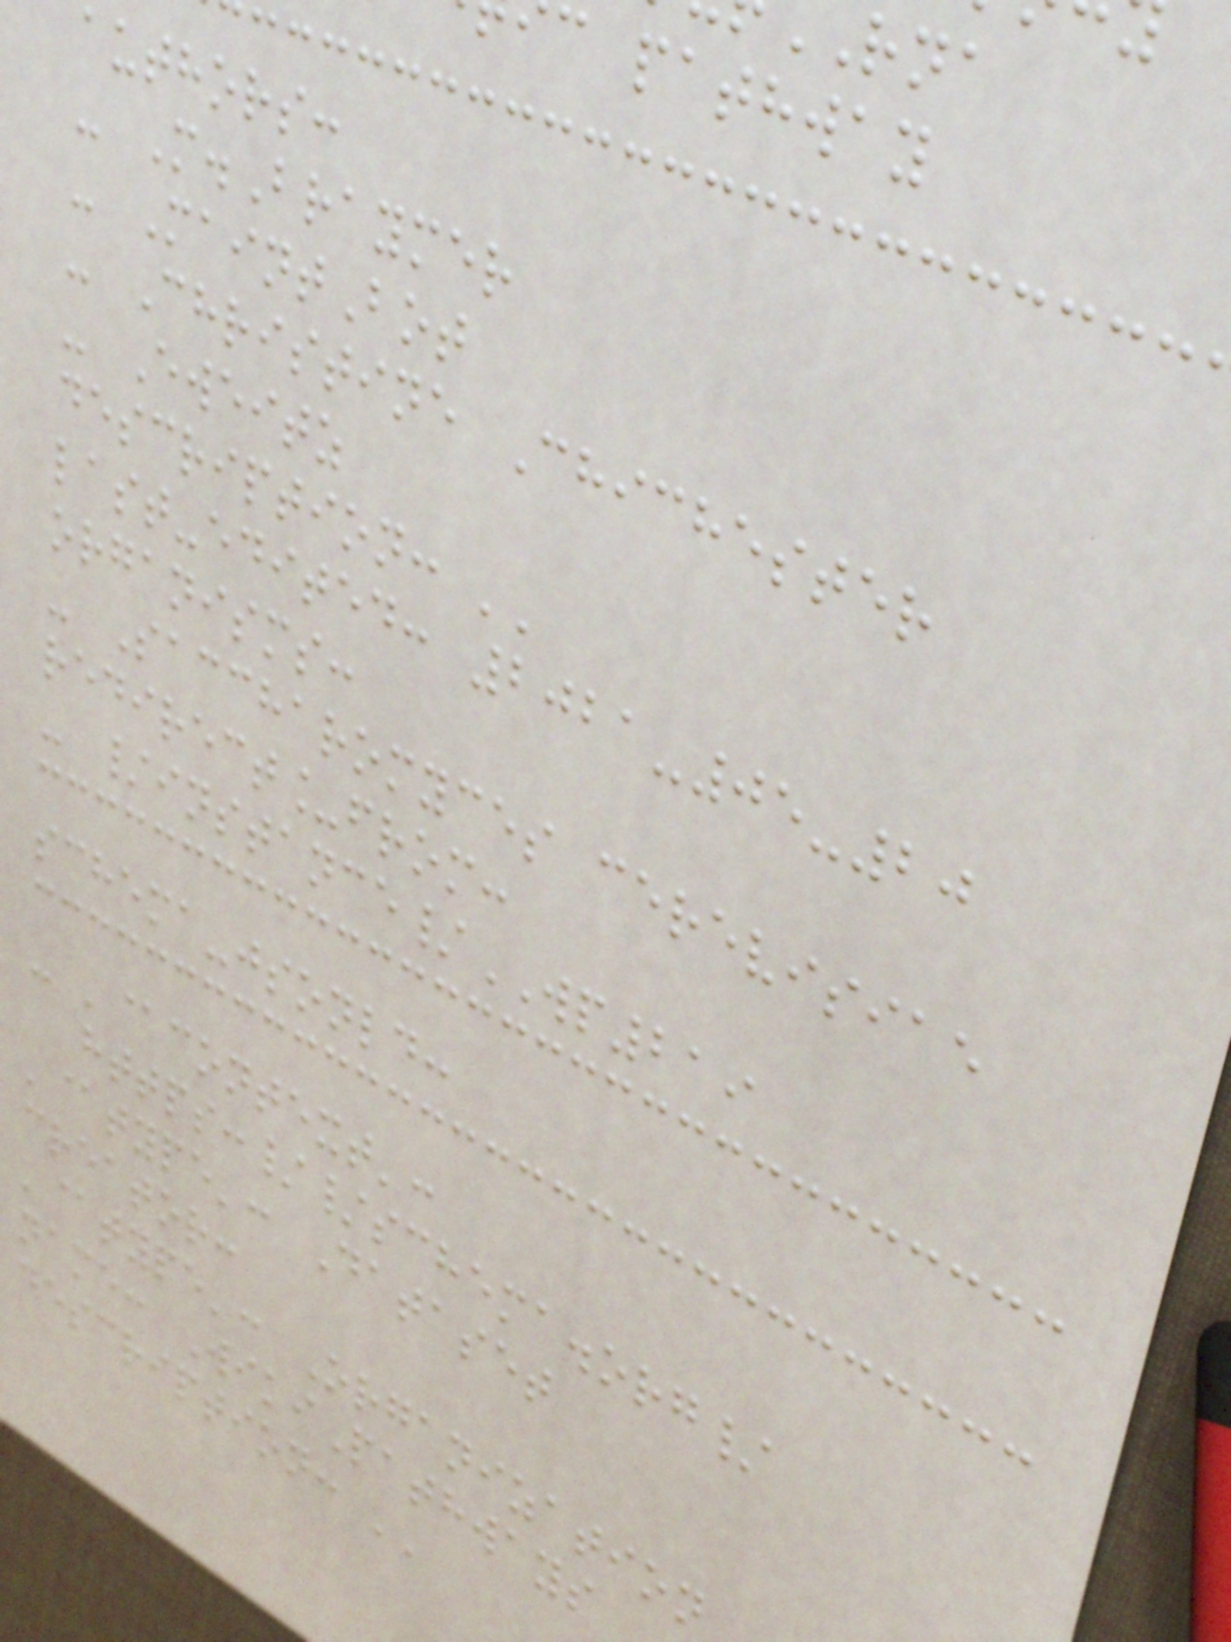c pathway
authors:
- M.Braymer
- MaintBot
- Christine Chichester
- Eweitz
description: ''
last-edited: 2021-05-20
organisms:
- Saccharomyces cerevisiae
redirect_from:
- /instance/WP219
schema-jsonld:
- '@context':
https://schema.org/
'@type': Dataset
creator:
'@type': Organization
name: WikiPathways
description: ''
